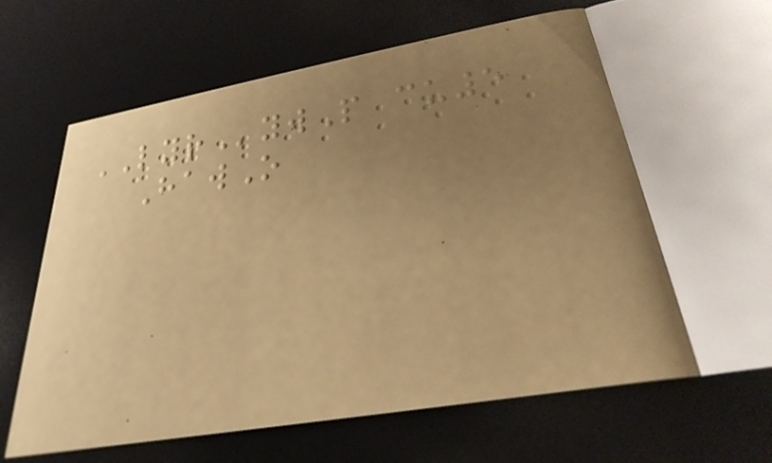LYRywP cu5
HawO
